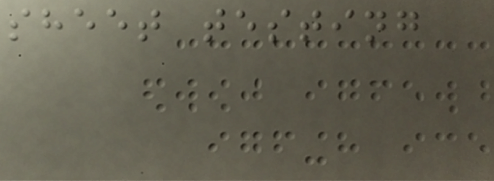sheet testing
